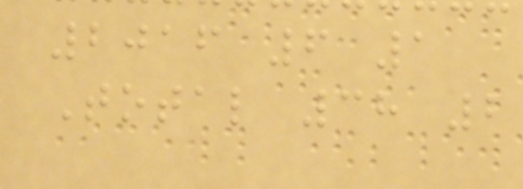2016 6 1
Total 38 2
